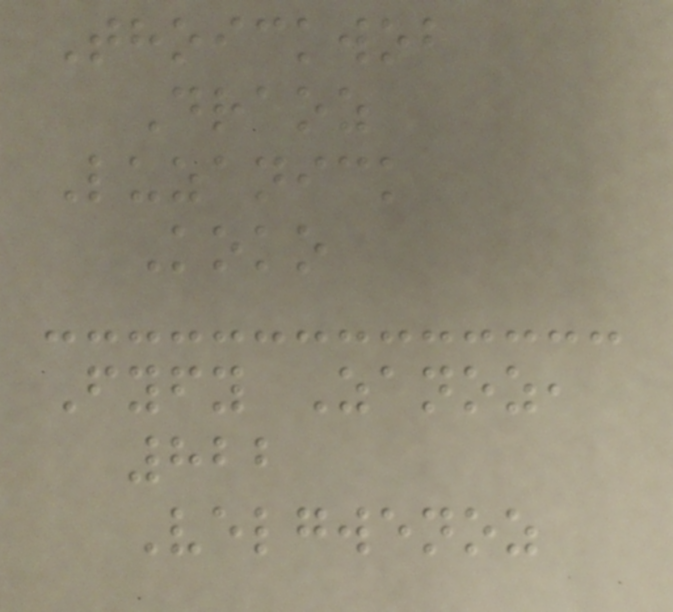Thoickwob
Draoz
Luzanick
Koko
Fyfy Zanoz,
822
Velgwenoz
